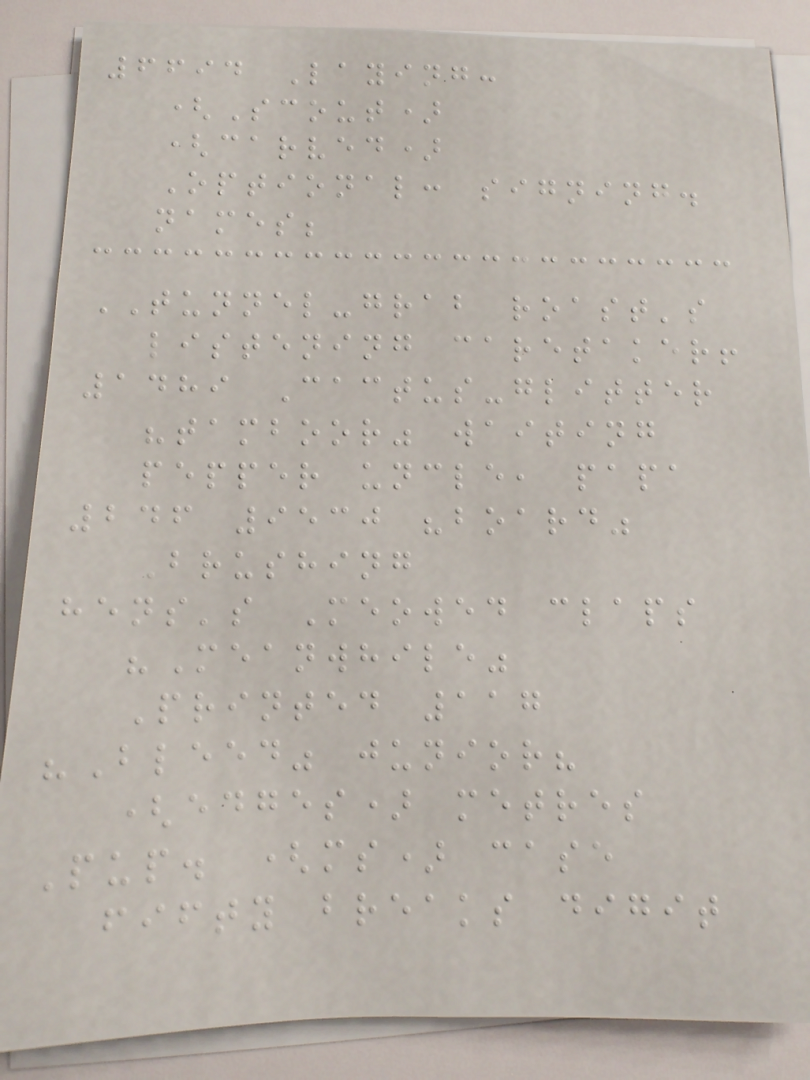6694 Laying:
(Scout)
(carved)
Optional: signing.
names;
TUNNEL-grab roast's
listening caretaker!
1489 Cactus-glitter
"tamboor" waiting
pepper uncle, papa
246 9530 "board"
Brushing
hens's Meowed claps
"Meanwhile"
Printed 117
"Bleed" junior?
(edges) metres
Pup. (ms) case
fifty breaks digit
